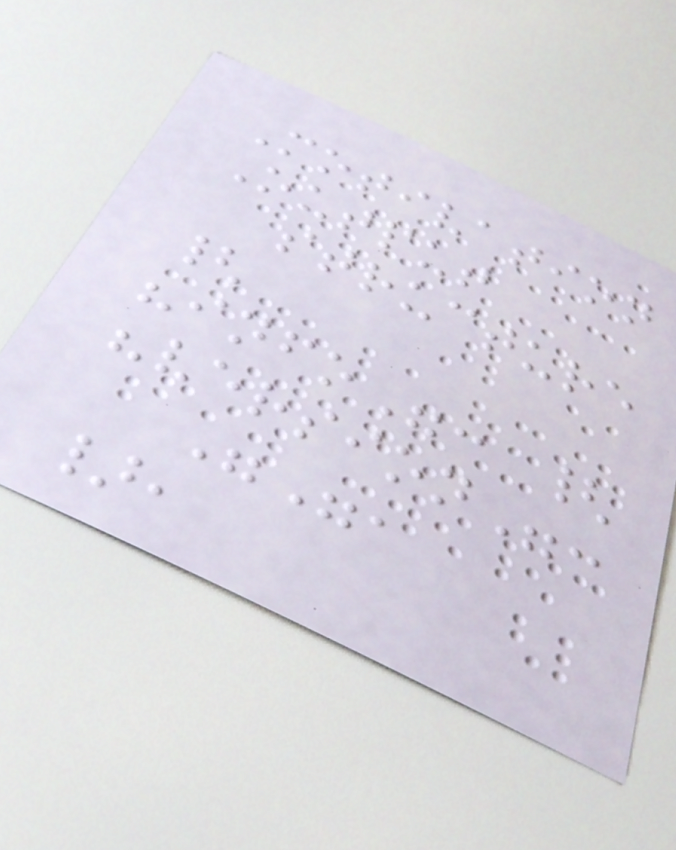Motivation
Output
structure
{
"info": {
"version":
"",
},
